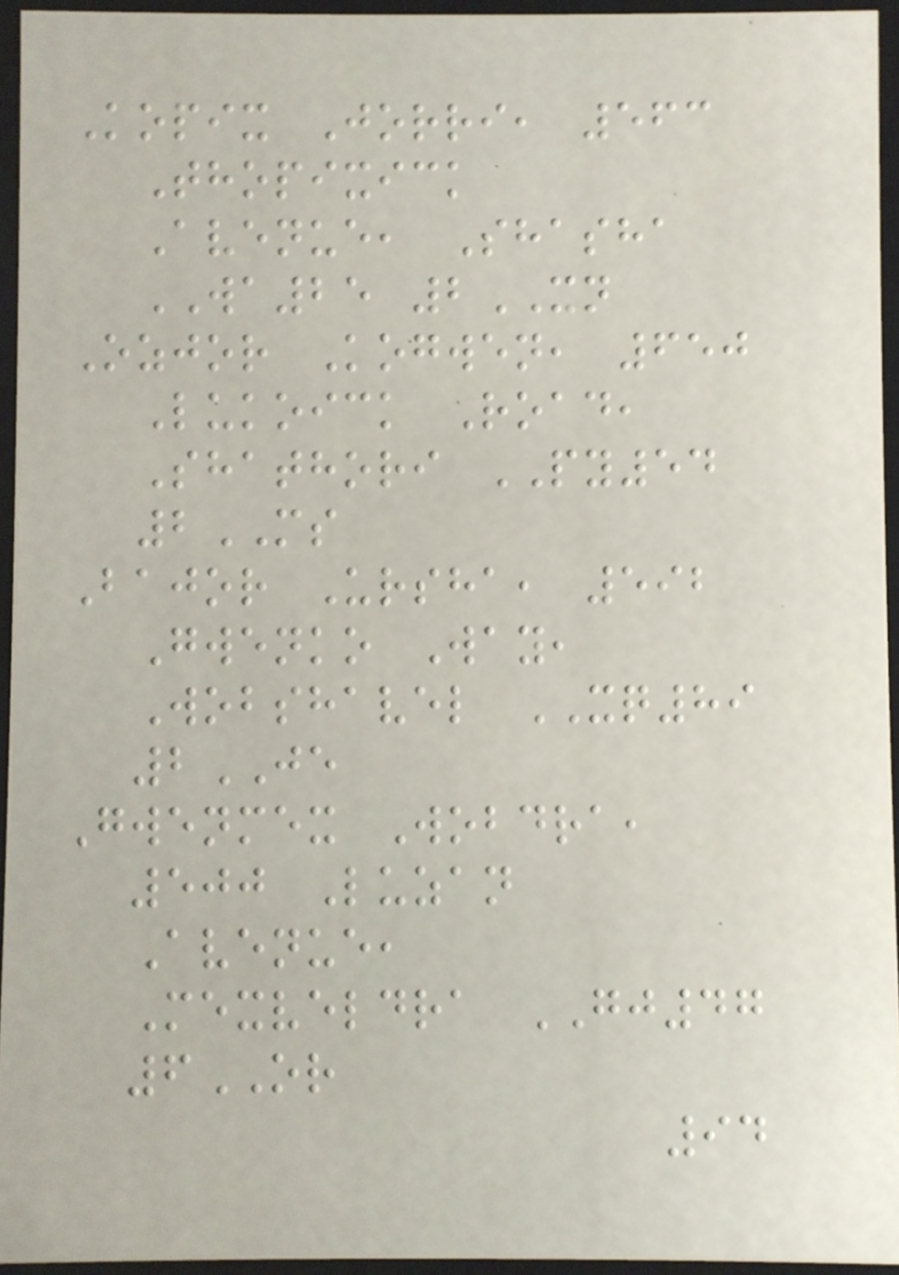Kopix Jorri, 563
Thopixick
Avenue, Shasha
WA25 2XN
Ozjor Kogwen, 650
Lukoick Road,
Shathori PY54
2MS
Bajor Ursha, 592
Gwenko Way,
Wobshavel XQ89
2JE
Gwenmex Wobdra,
500 Luzan
Avenue,
Mexveldra GJ47
6OR
94
